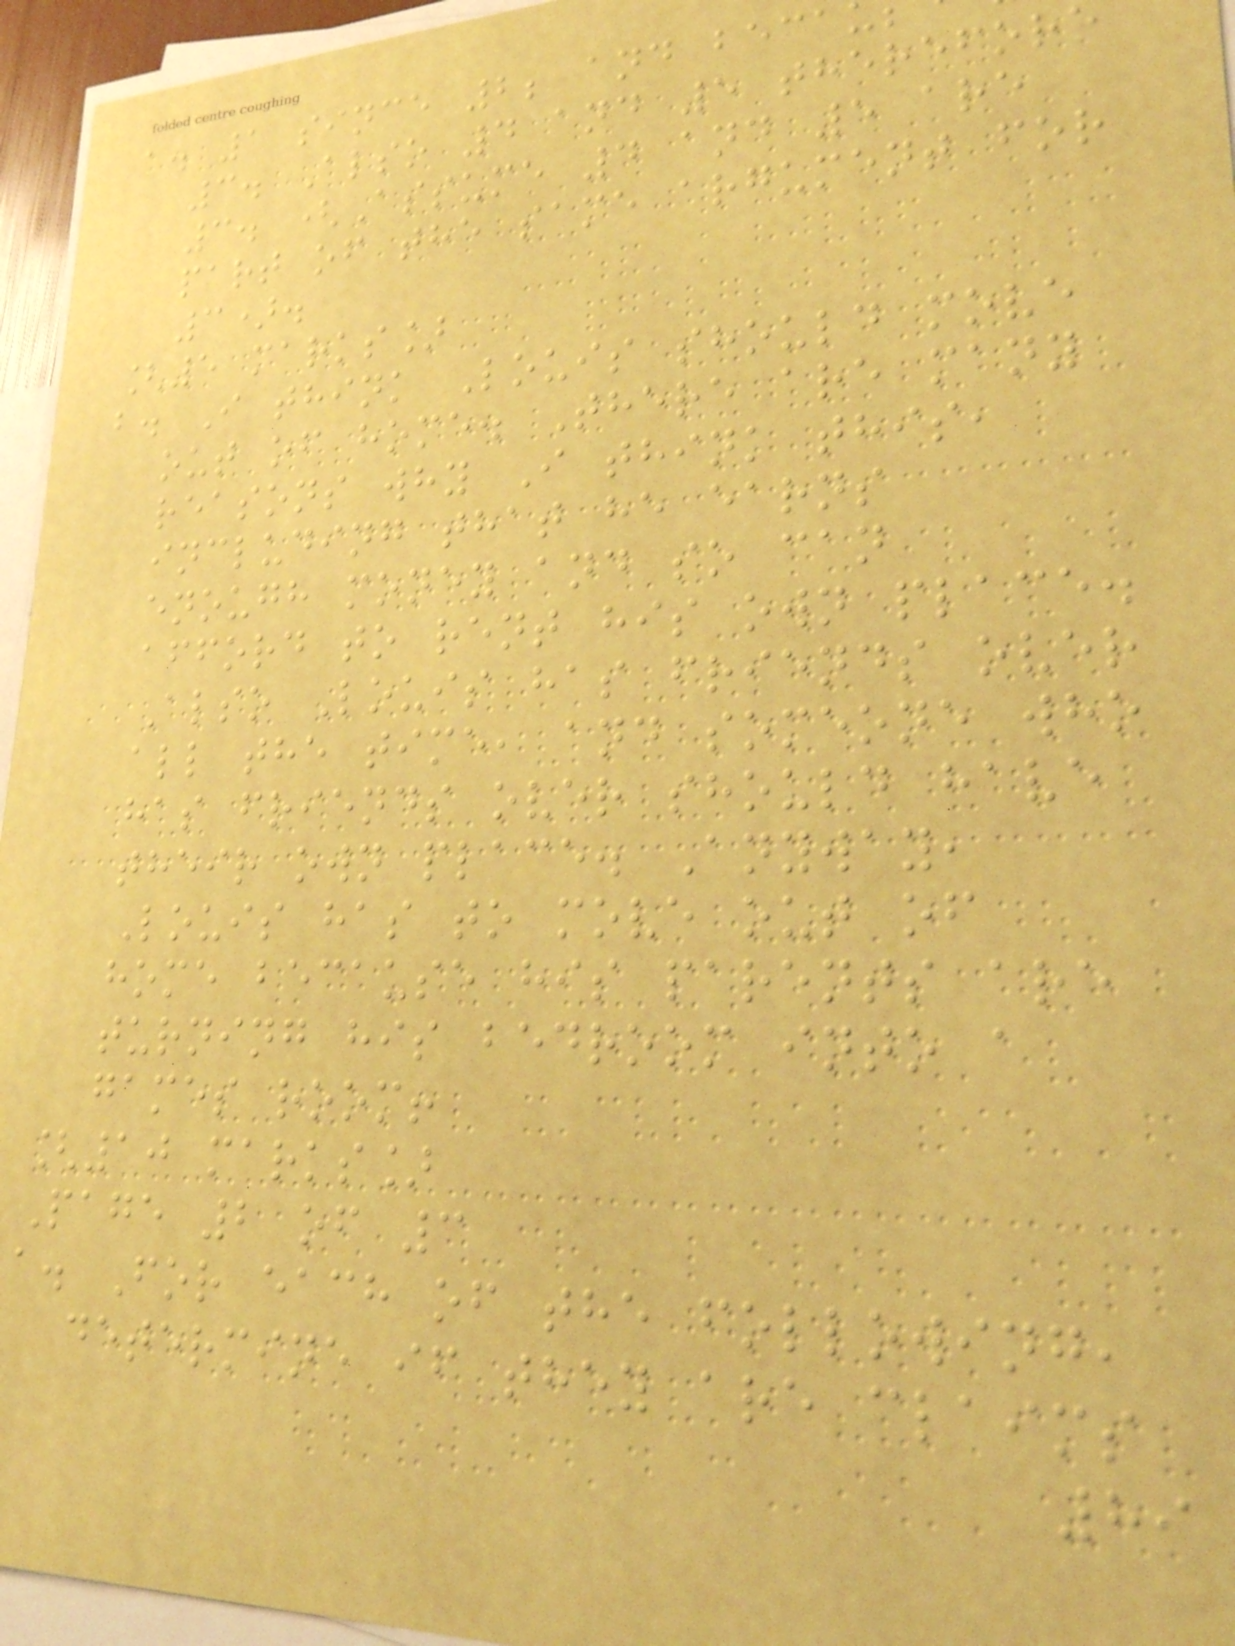a. 1 since 2; and beca
3. Also 4 and 5 therefore
3. (Assume 4 and 5 are
part of the same argument for
3).
[5 marks]
b. I think Louis should move
out of home. There are many
reasons why I think this,
including that he earns
enough money and so can
afford to rent his own place.
Also Louis has friends over
all the time, and someone who
has friends over should have
their own place. Anyway,
Louis has to move out of
home because his parents are
turning his bedroom into a
games room!
[10 marks]
Page 2 of 3
a. For each of the following,
determine if they are claims
89
